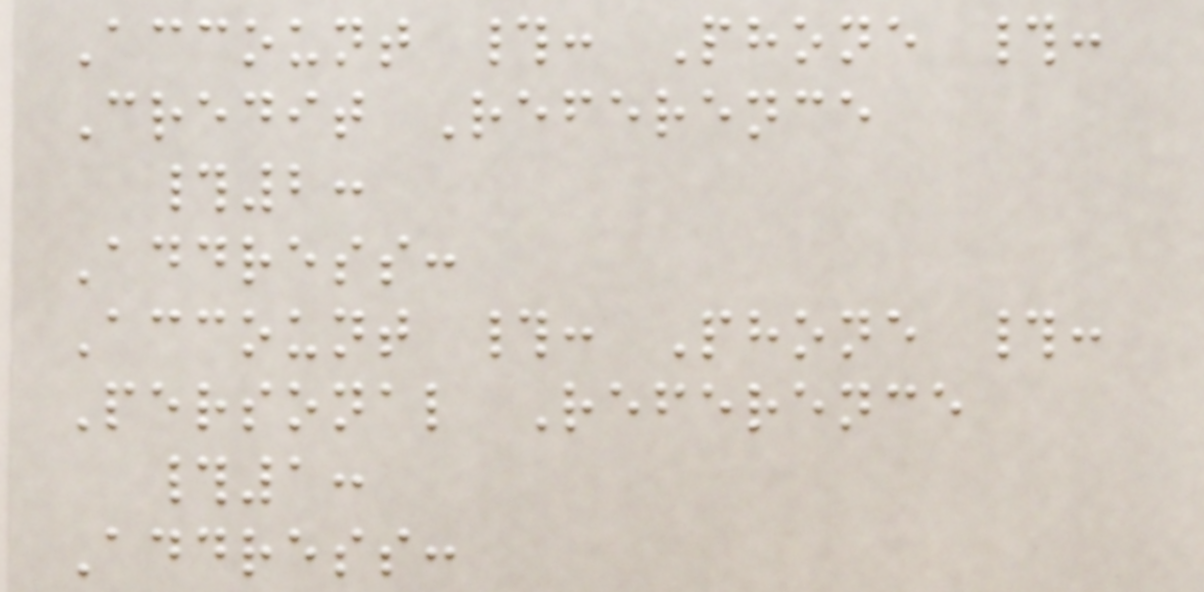Account #: Phone #:
Credit Reference
#2:
Address:
Account #: Phone #:
Personal Reference
#1:
Address:
